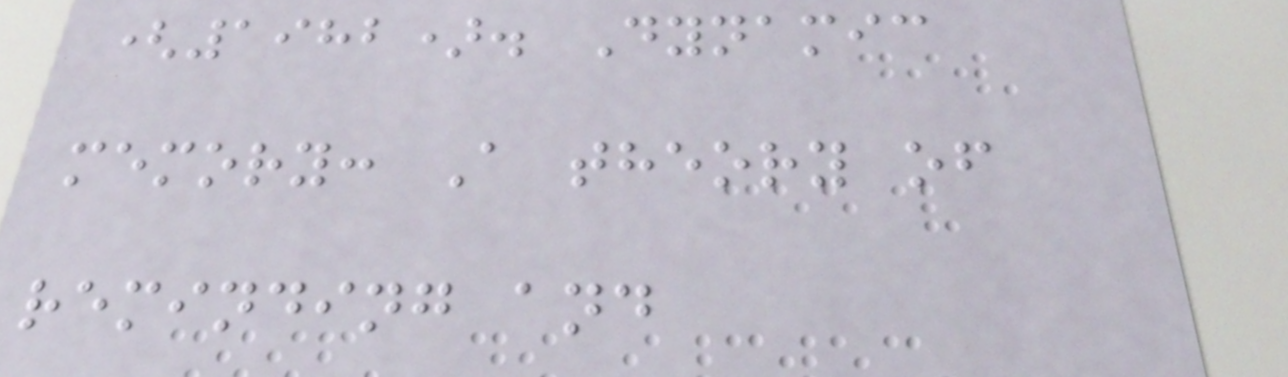(1982). Dynamic
memory: A theory of
reminding and
